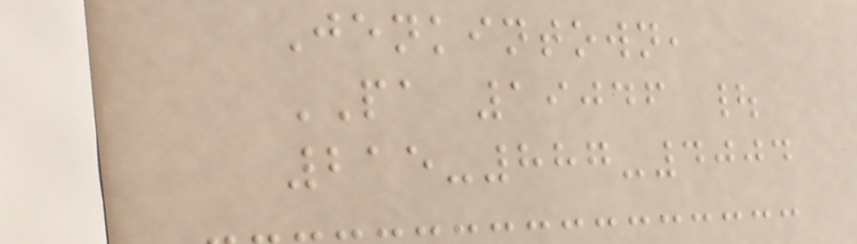Jenkintown,
PA 19046 |
215-887-4004
